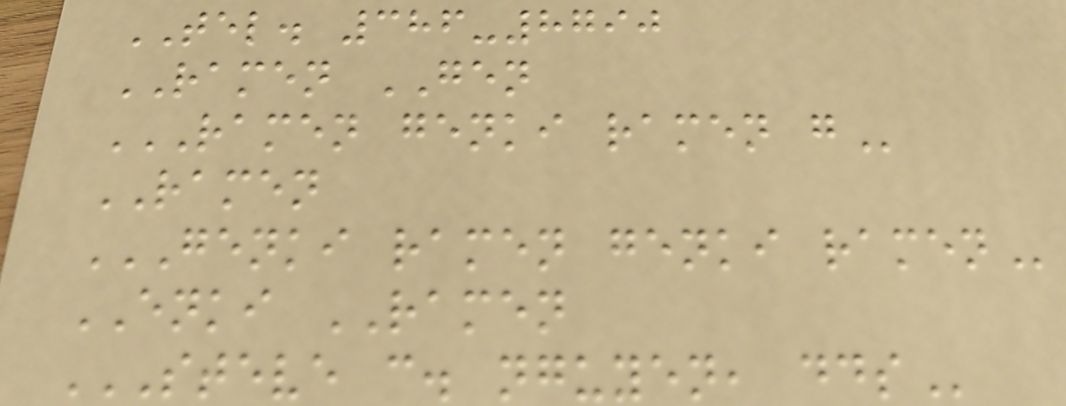TEL. 386-8790
RAMEN GEN
RAMEN GENKI RAMEN G
RAMEN
GENKI RAMEN GENKI RAMEN
ENKI RAMEN
STEVE C. NGUYEN, DDS
